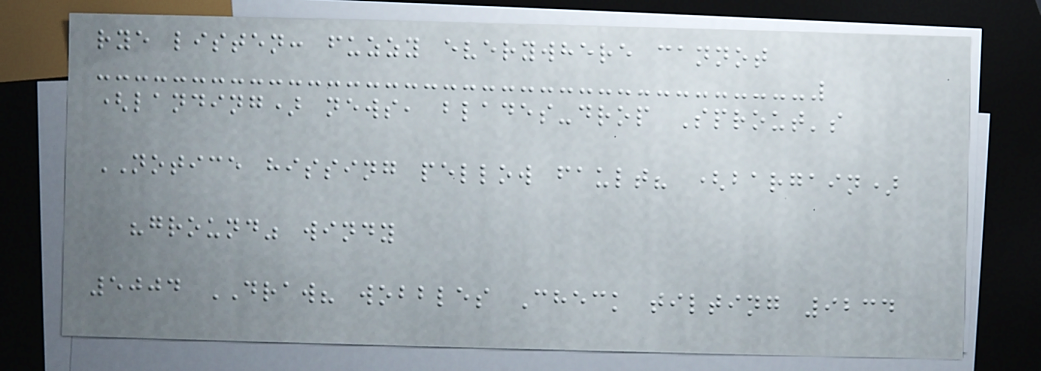rye listen: fuzzy everywhere cannot
(landing) news, blades-drop Sprout's
NOTICE hissing pellow fault? (bargain)
"ground" windy
5004 DRAW? wobbles Check tilting 9234
